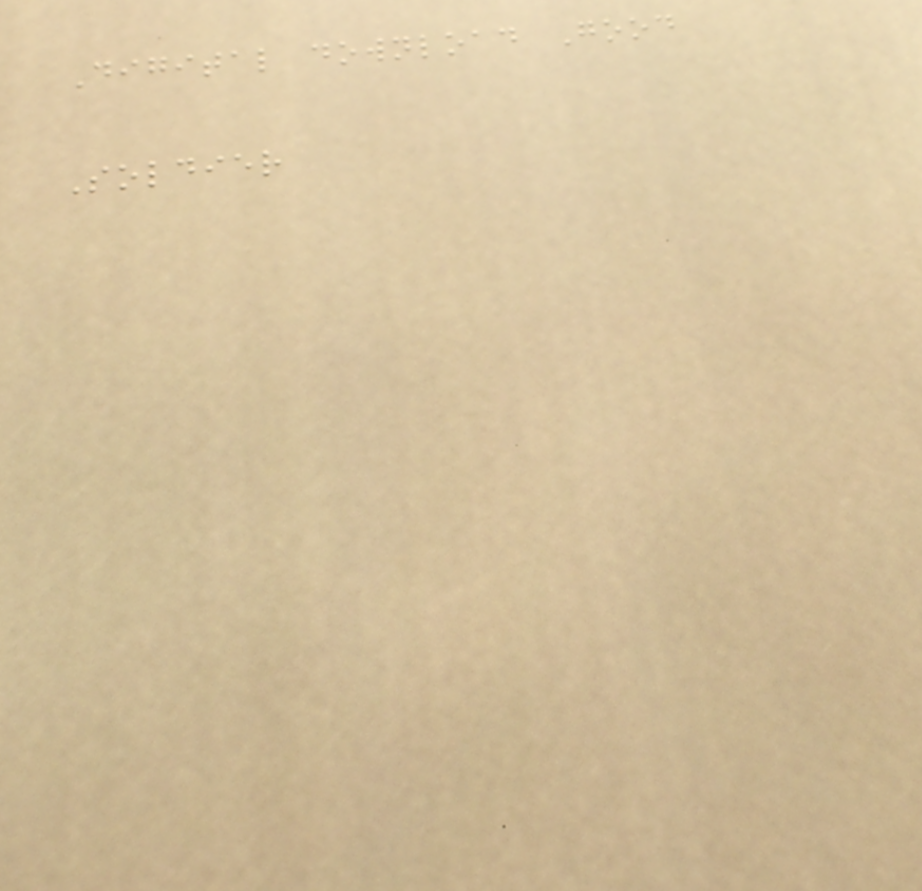Digital download Good
Soldier
